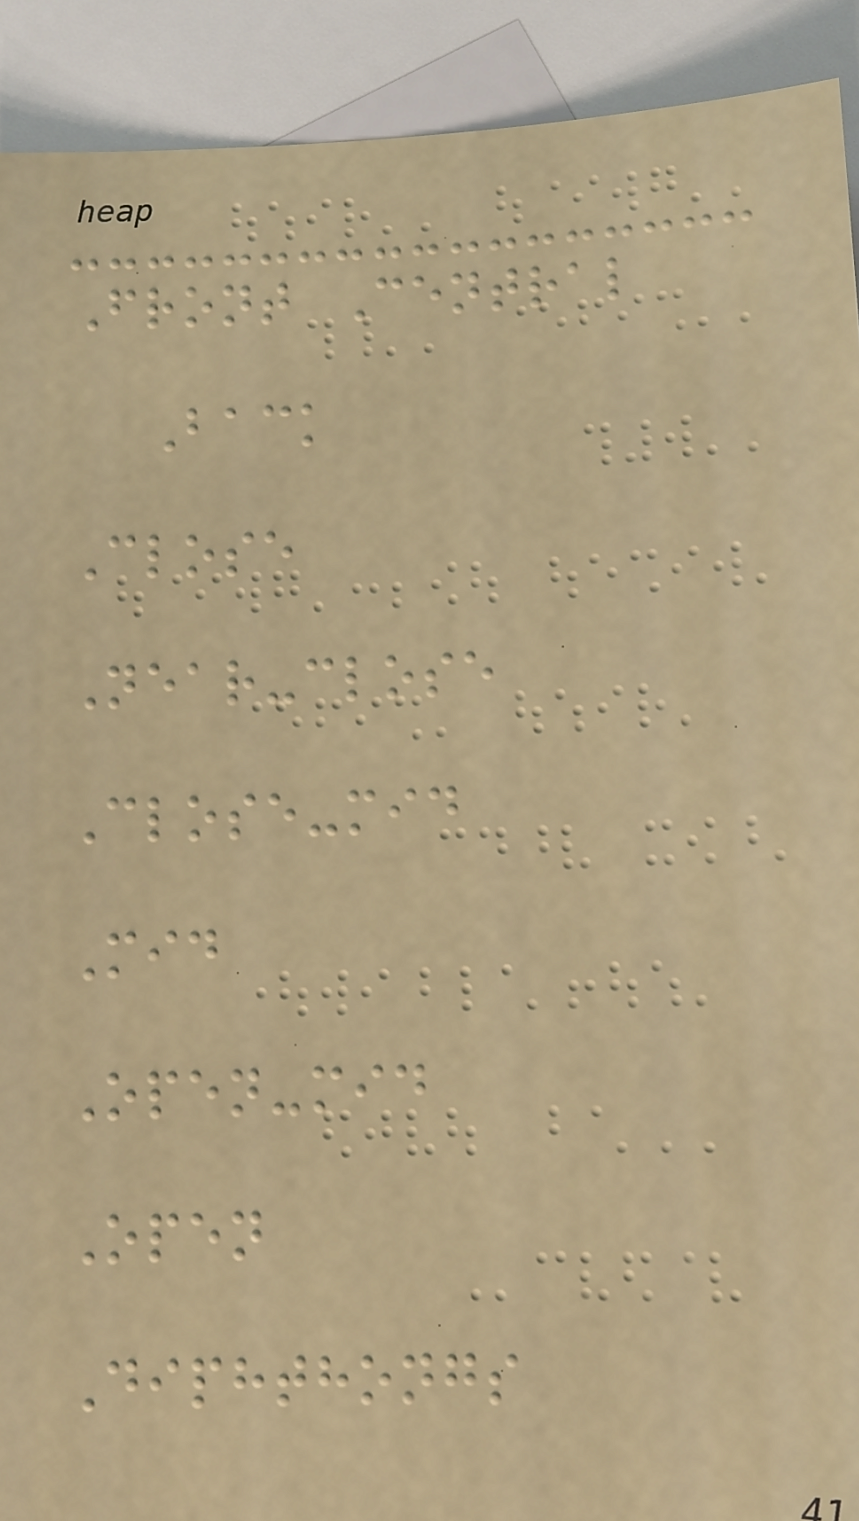Front Central
Back
Close
Near-close
Close-mid
Mid
Open-mid
Open
Diphthongs
